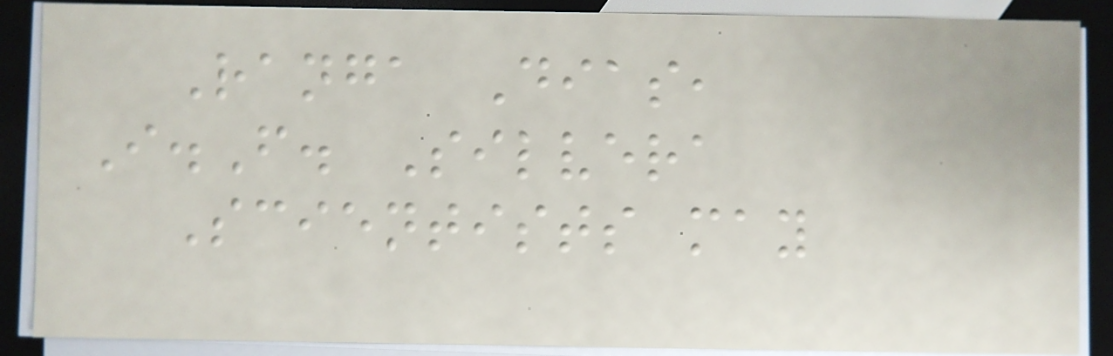Ranga Dias,
I.F. Silvera
Scientists may
